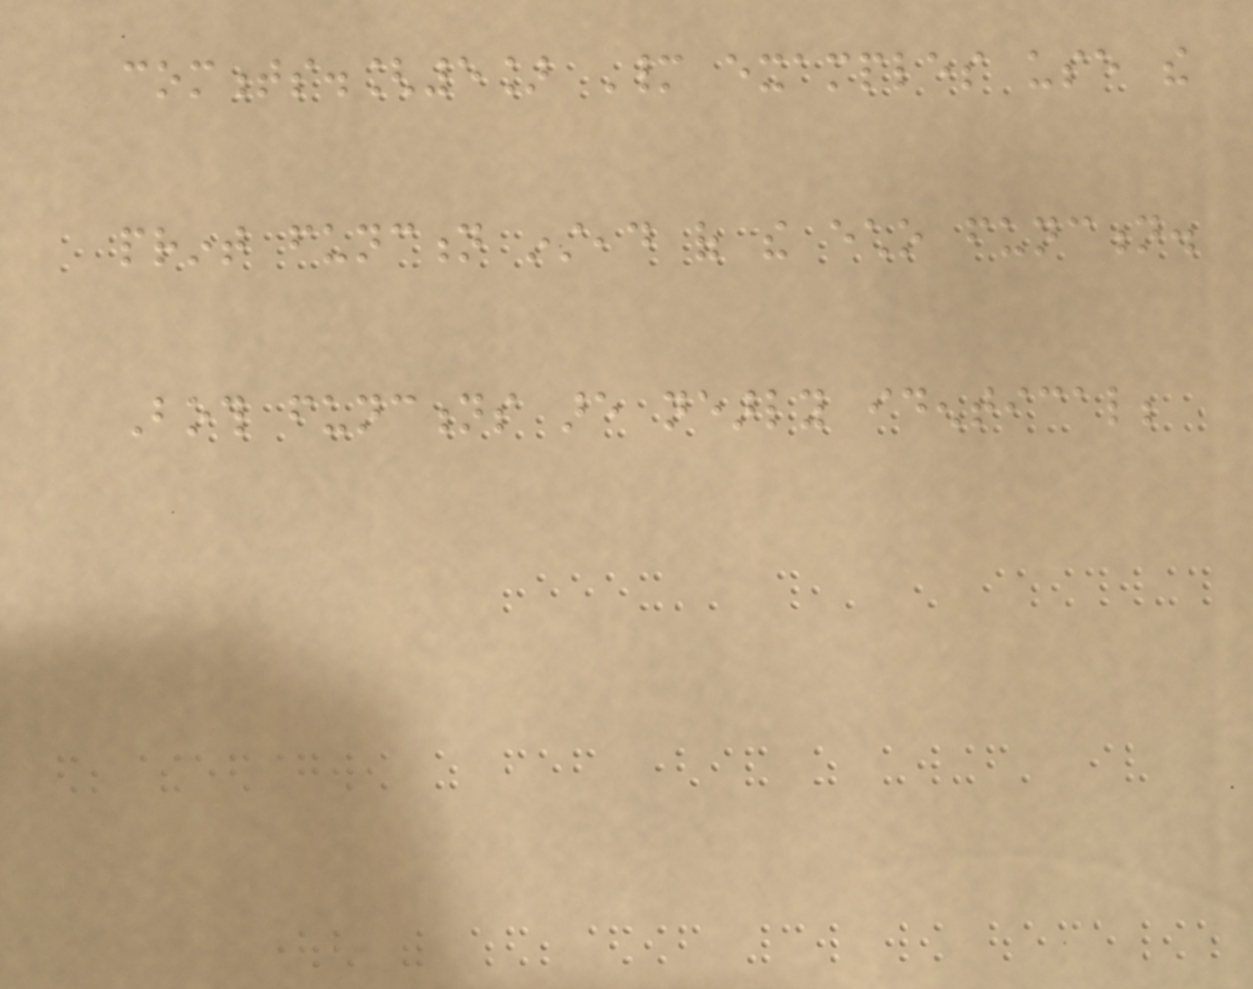comments.[5] Many examples use the
print function instead of the echo function.
Both functions are nearly identical;
